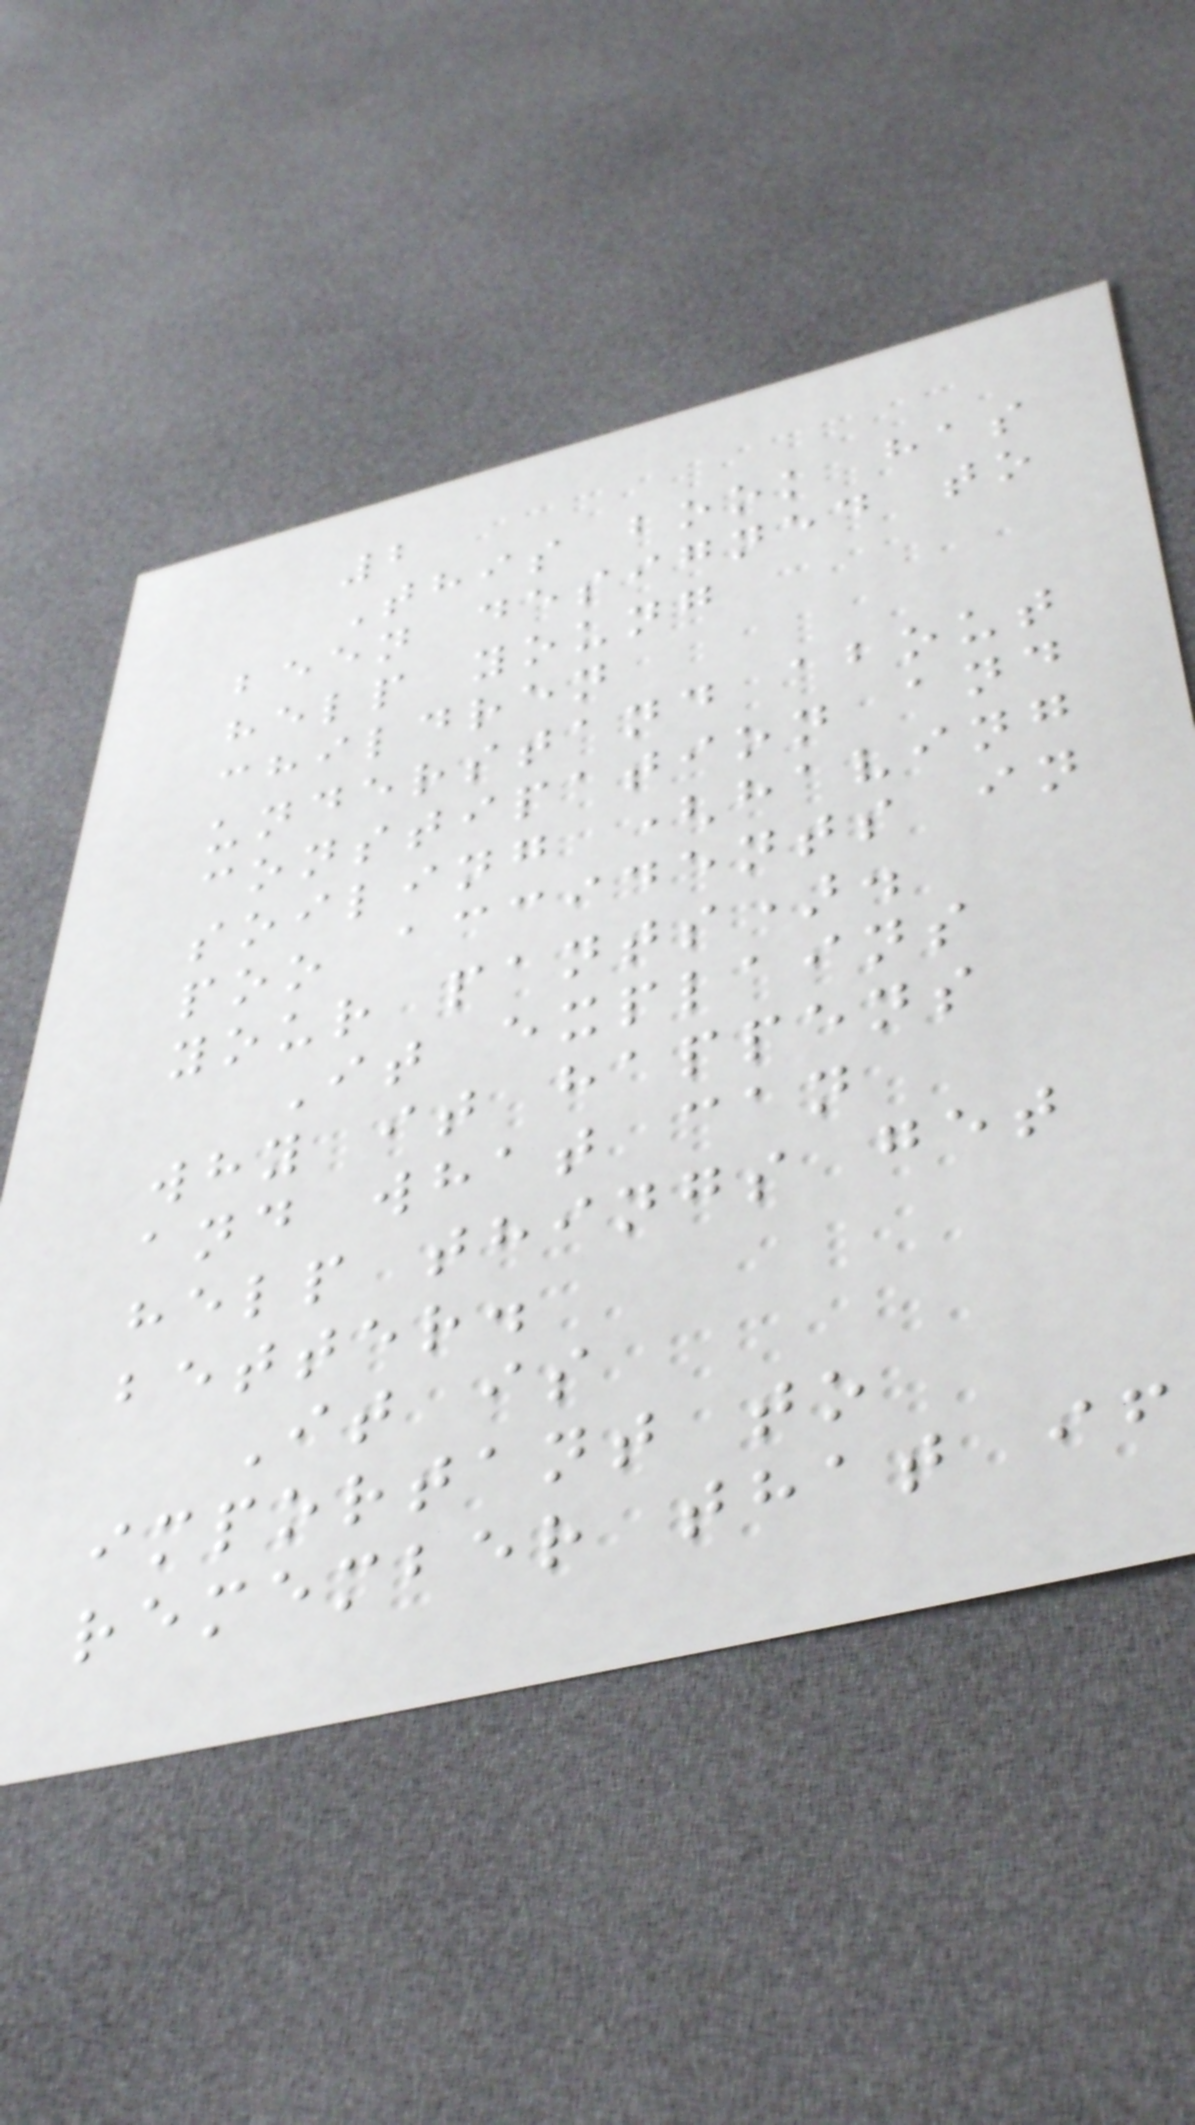2
This book has
been designed to
help young
children
understand about
constipation and
soiling (having
poo accidents in
your pants).
It explains
why it happens
and what can
help things get
better.
It is
important to
remember that if
